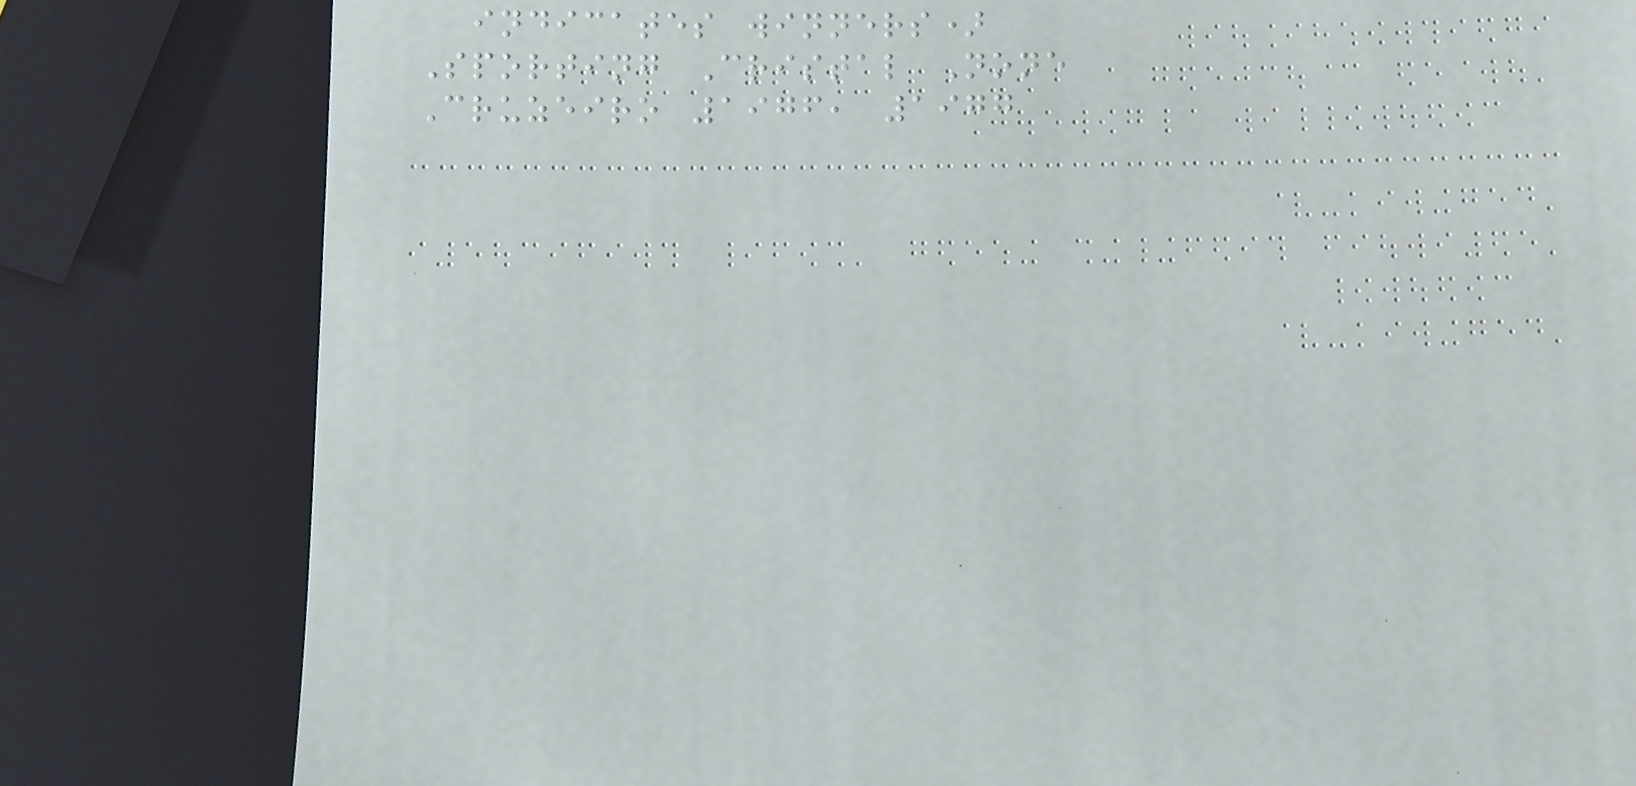indicates winners)
Sporting Cristal None
Cruzeiro 1976, 1977
